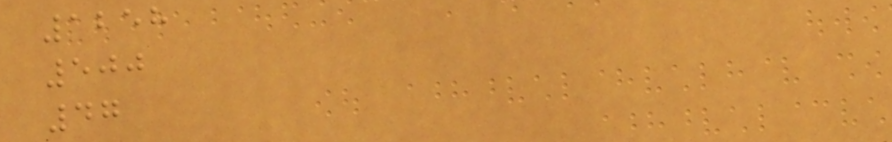1258
500
47
